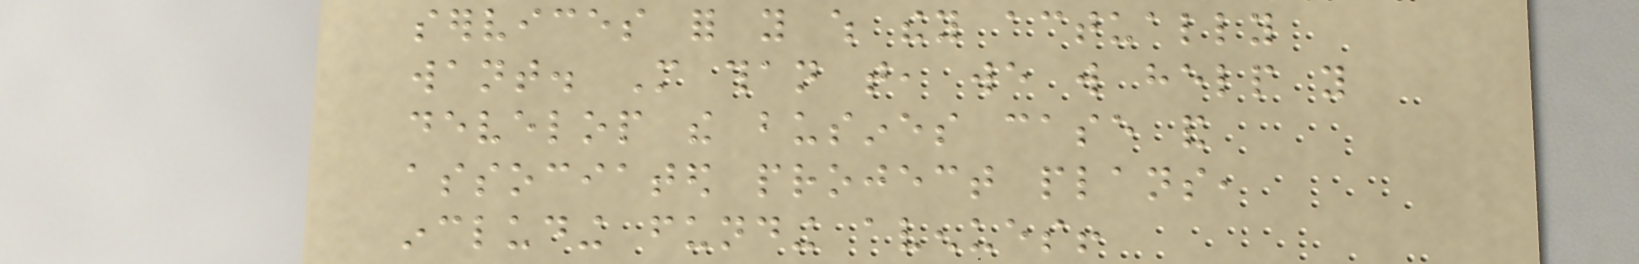services for you which they actually
want. More than that, we will help you
develop the busines case and
associated project plans,
including funding avenues!
